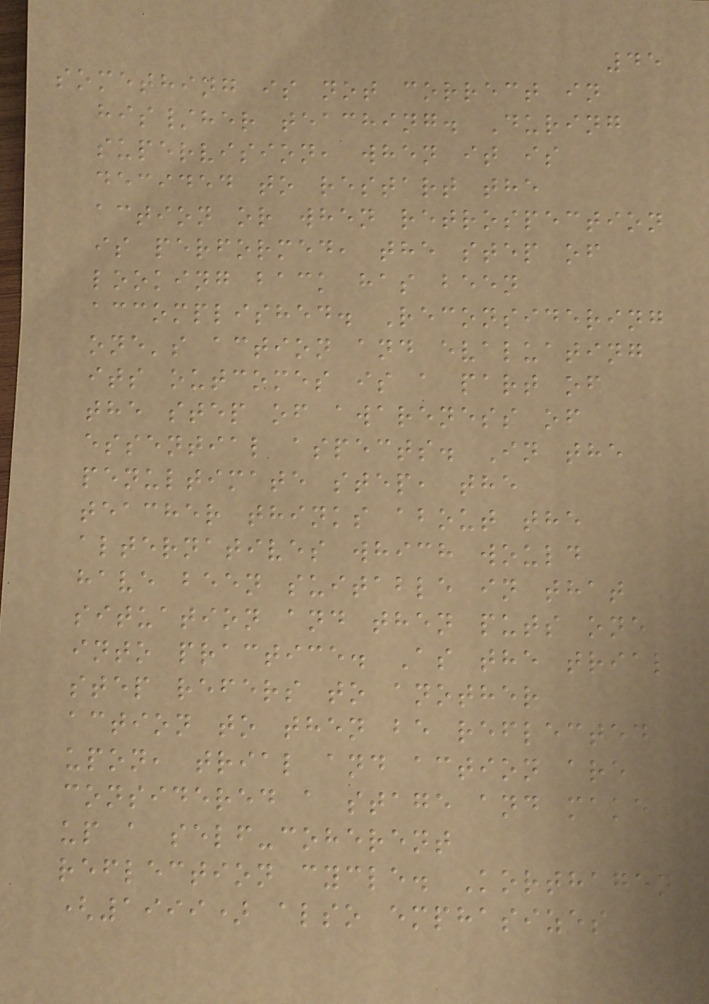45
something is not correct in
his/her teaching. During
supervision, when it is
decided to restart the
action or when retrospection
is performed, the step of
looking back has been
accomplished. Reconsidering
one's action and evaluating
its outcomes is a part of
the step of awareness of
essential aspects. In the
penultimate step, the
teacher thinks about the
alternatives which would
have been suitable in that
situation and then puts one
into practice. As the trial
step refers to another
action to then be reflected
upon, trial and action are
considered a stage and make
up a self-coherent
reflection cycle. Korthagen
(1999) also emphasizes
